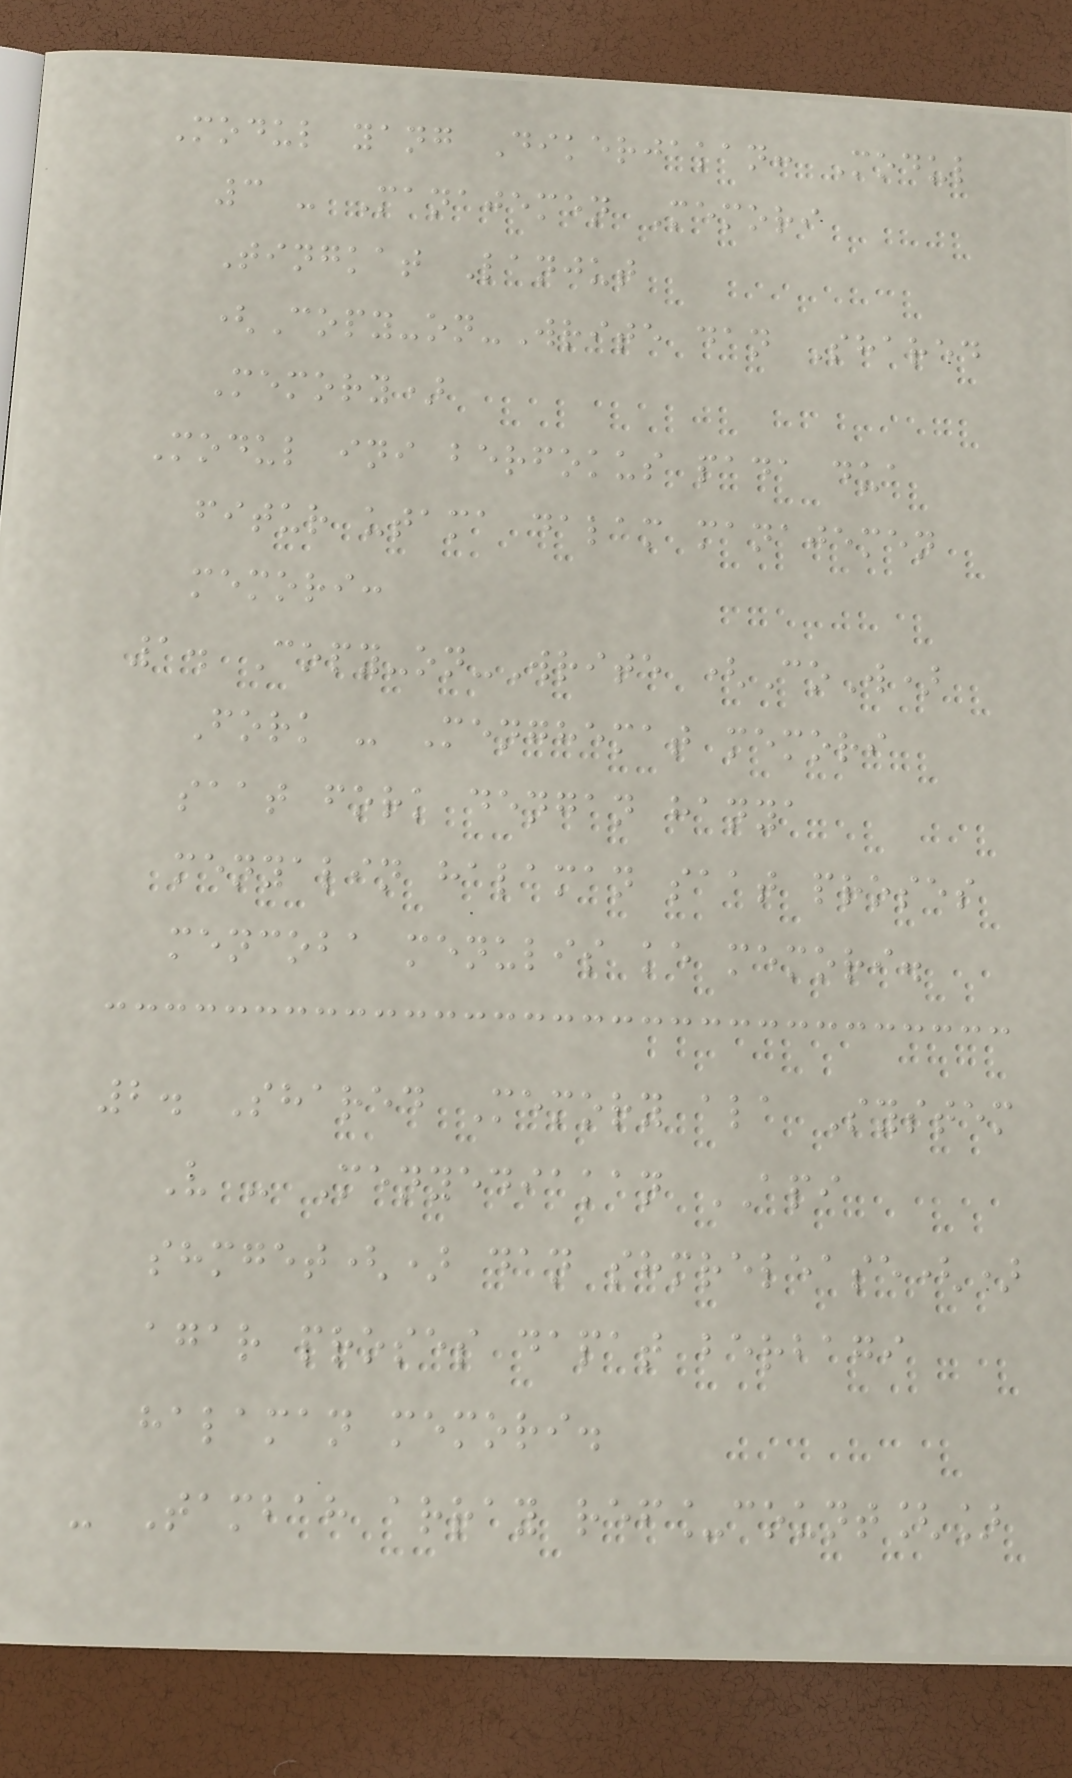Modul yang Dikerjakan: Modul
3 - Manajemen Memori
Tingkat Lanjut
(Copy-on-Write dan Shared
Memory)
Modul ini berfokus pada dua
fitur utama dalam manajemen
memori:
1. Copy-on-Write (CoW)
Fork - Menghemat memori
saat fork dengan hanya
menyalin halaman saat proses
mencoba menulis ke memori.
2. Shared Memory ala System
V - Menyediakan API
shmget() dan shmrelease()
agar proses dapat berbagi
halaman memori.
- Tambah array ref_count[]
